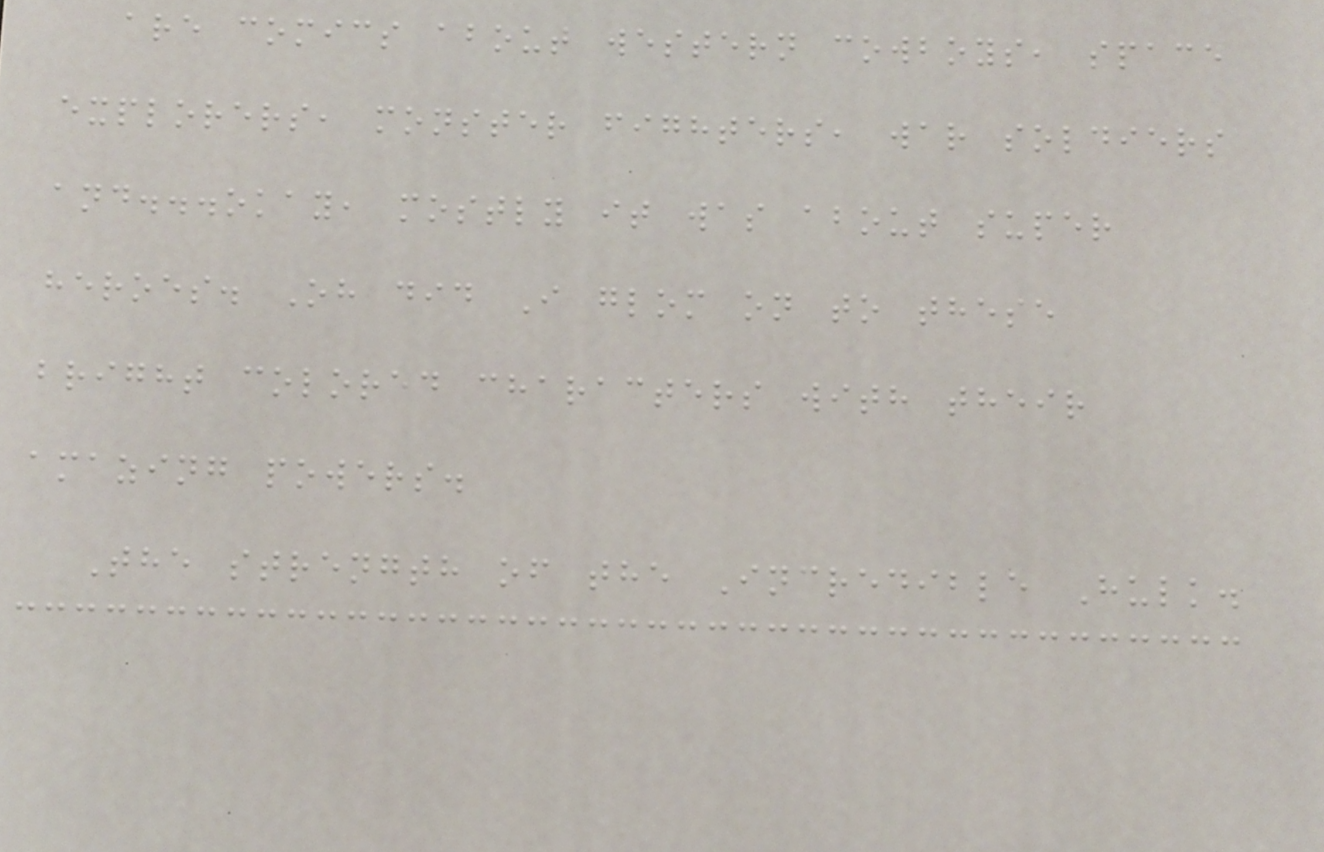are comics about western cowboys, space
explorers, monster fighters, war soldiers
and...okay, mostly it was about super
heroes. Oh did I glom on to these
bright colored characters with their
amazing powers.
The strength of the Incredible Hulk.
